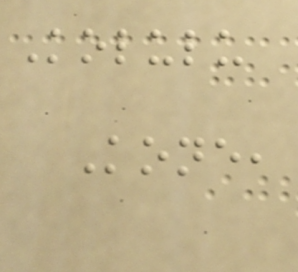Kolulu
Kone,
